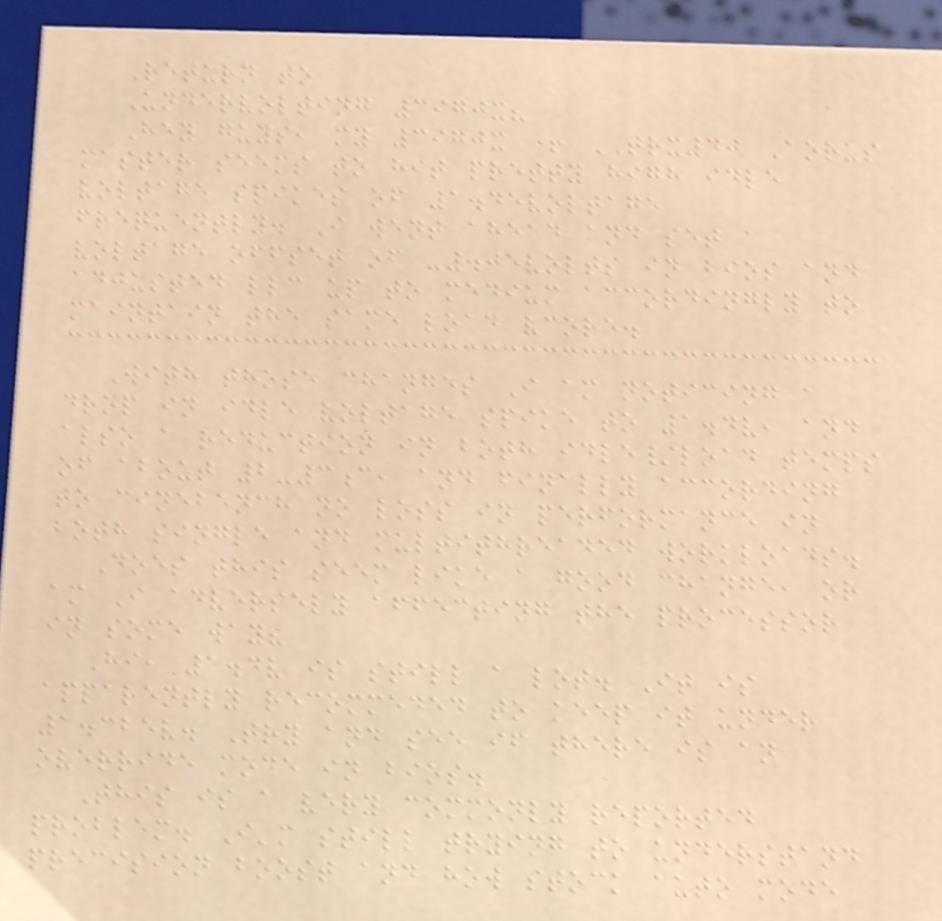Return to
Undervolting 3970x?
Hey guys, my 3970x + TRX40 Aorus
master seems to hit pretty high idle
voltage spikes of 1.45voltage
frequently. I went ahead and set a
voltage offset of -.05volts in bios and
adjusted llc up to medium accordingly to
maintain the same load vcore.
With those changes I am noticing a
drop in idle voltage spike to 1.4v, and
also a reduction in both idle/load temps
of about 2-3c, and finally according
to cinebench no loss in performance in
both single and multithreaded workloads.
Does this seem like a good change, or
am I adversely affecting the processor
in some way?
Hi, 1.4v is still a lot. It is
apparently recommeded to keep it under
1.325v. Try and see if there is an
override mode in bios.
This is a very commonly reported
problem. I'm still trying to understand
precision boost and how stock auto mode
